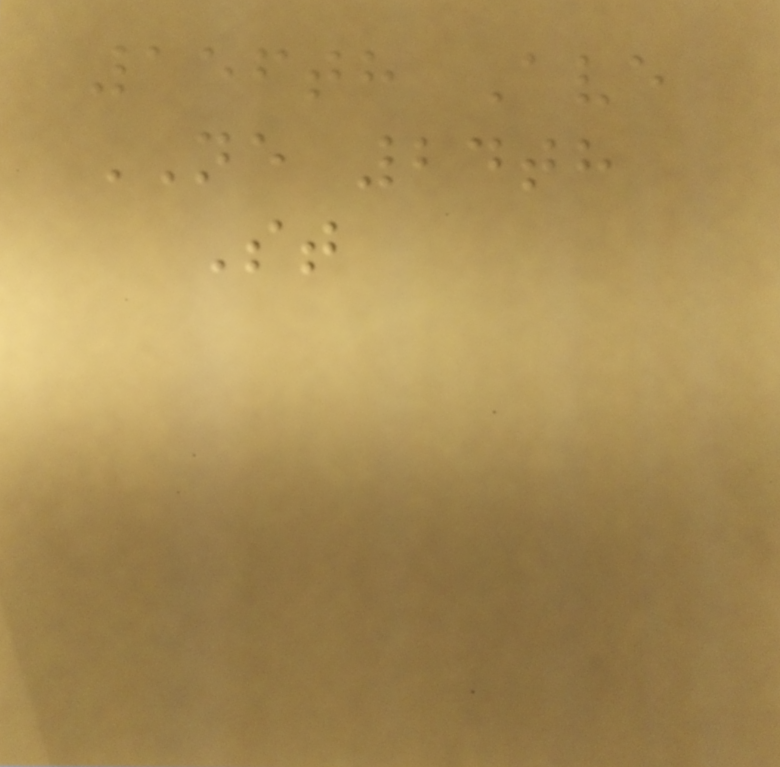156th Ave
NE 24th
St
